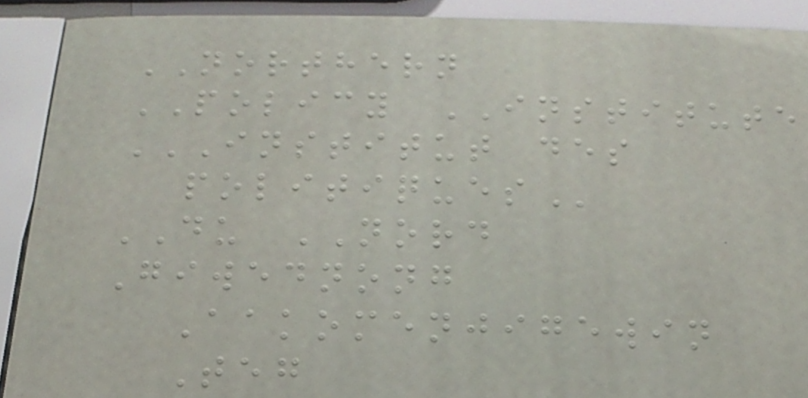NORTHERN
POLICY INSTITUTE
INSTITUT DES
POLITIQUES
DU NORD
Giwednong
Aakomenjigewin
Teg
